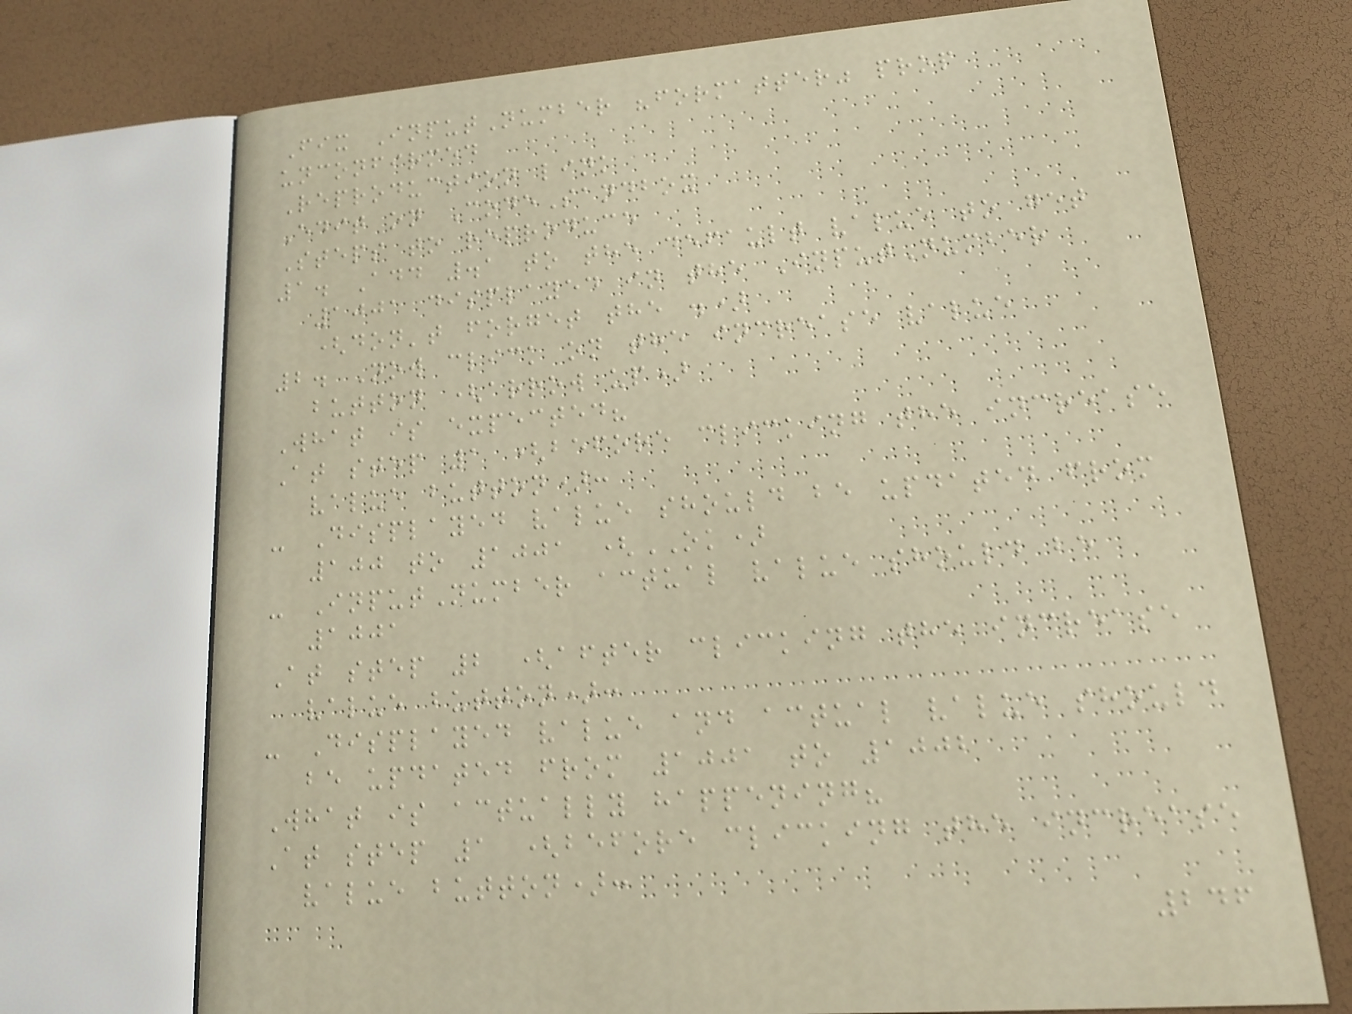Fix InputNumber "formatter" prop
unconfirmed
Reproduction link
Edit on CodeSandbox
Steps to reproduce
1. Add .1 to the default value to get
1001 displayed in the InputNumber
(don't forget the .)
2. Now click on the increase value
button (arrow up)
What is expected?
At step 1 (before clicking the increase
value button):
- Displayed value should be updated from
100 to 1001 (OK)
- InputNumber actual value should be
1001
At step 2 (after clicking the increase
value button):
- Displayed value and actual value should
be updated from 1001 to 1002
What is actually happening?
At step 1 (before clicking the increase
value button):
246
